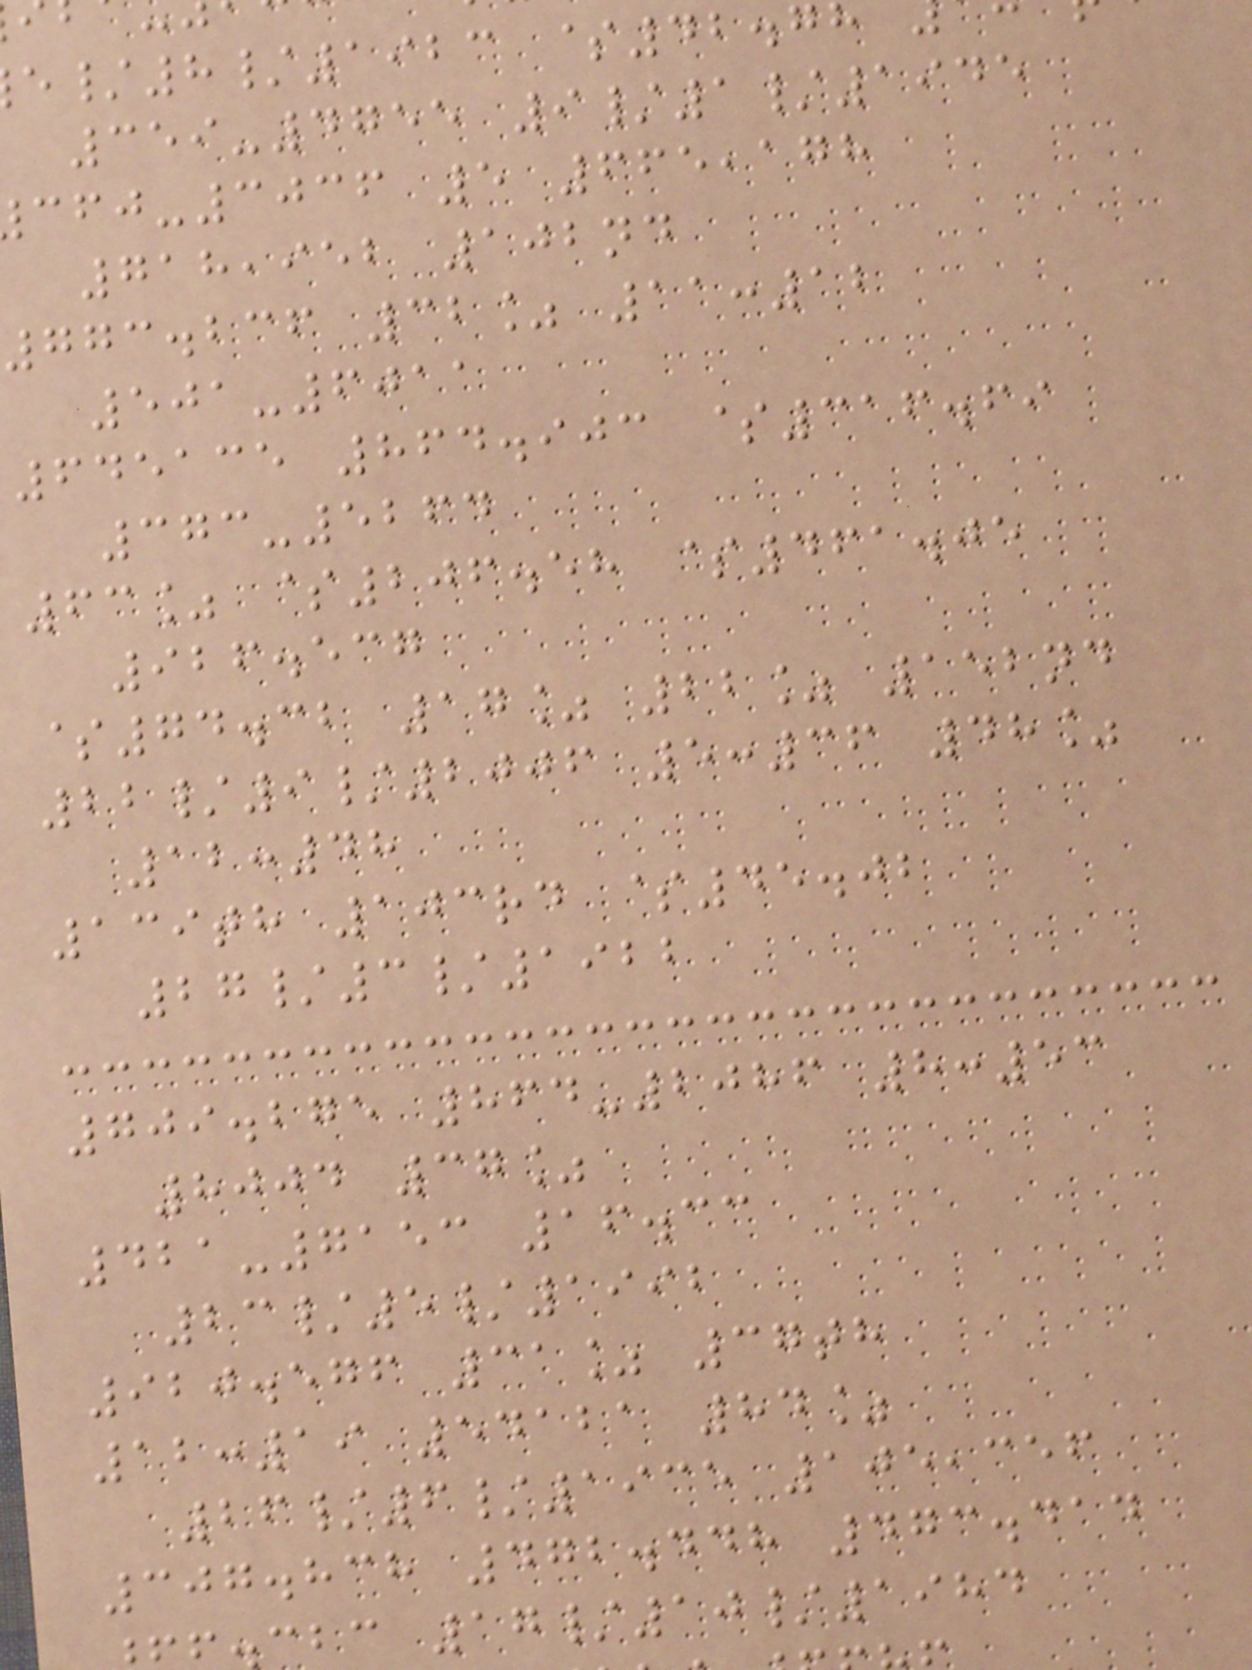/8/1923 $42.7
359-4755 9/1/1945
-3036 5 665,178
718,952 102nd
773.236 32% 11:12
501-6011
645135 864.903 $316.69
373-5264
63% $206.58 $461.05
926.537
$74.32 17% 22% 152nd
22/9/2006 5:36 48%
12:48
139th 103rd $45.02
27/3/1922
709.275 864-2086 8:53
8004 37%
421-7153 16.33
23/5/1992
920.576 31% 37th
12:19 54121 84%
26/6/1935 105,356
307.838 472.448 473.414
cbc 17/10/1984
